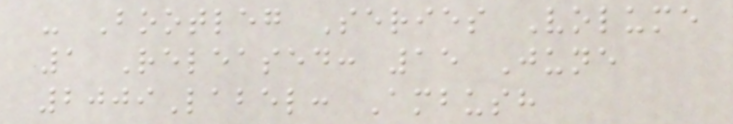- Bootleg Series Volume
1 Released: 15 June
2009Label: Ambush
